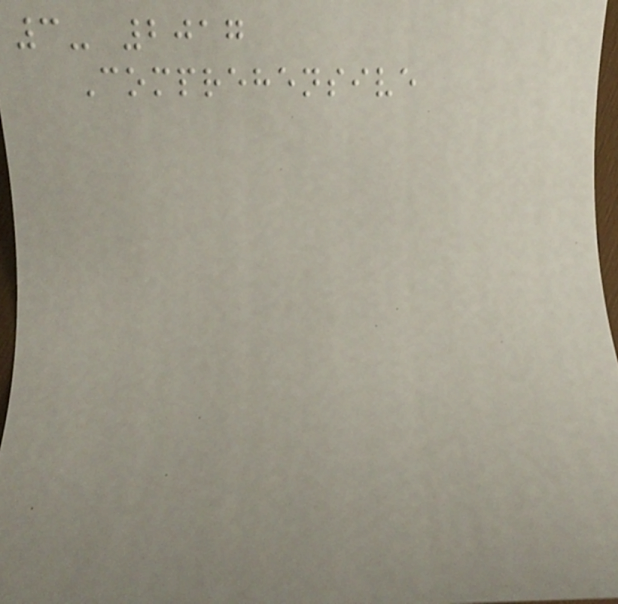3- 2017
Comprehensive
